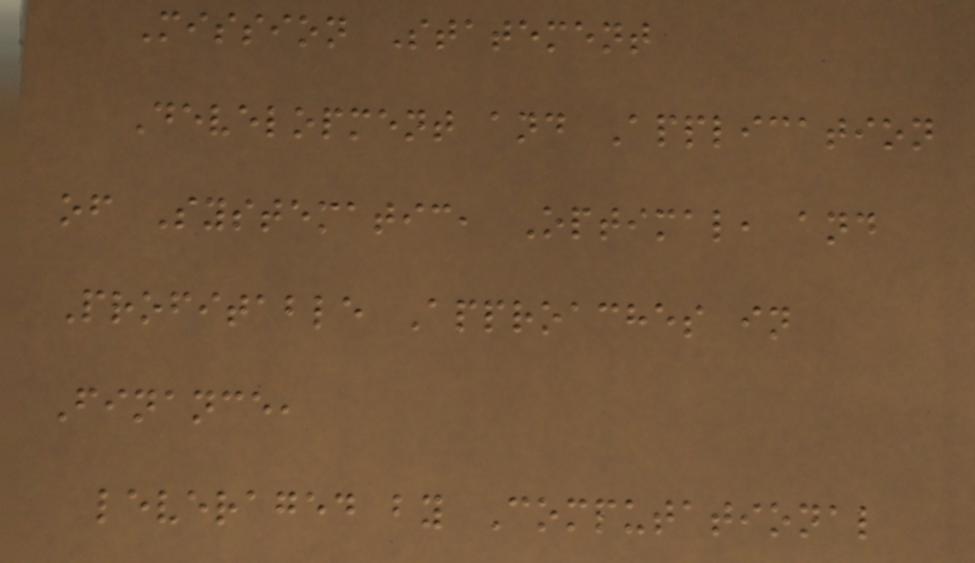Mission Statement
Development and Application
of Systematic, Optimal, and
Profitable Approaches in
Finance,
leveraged by Computational
